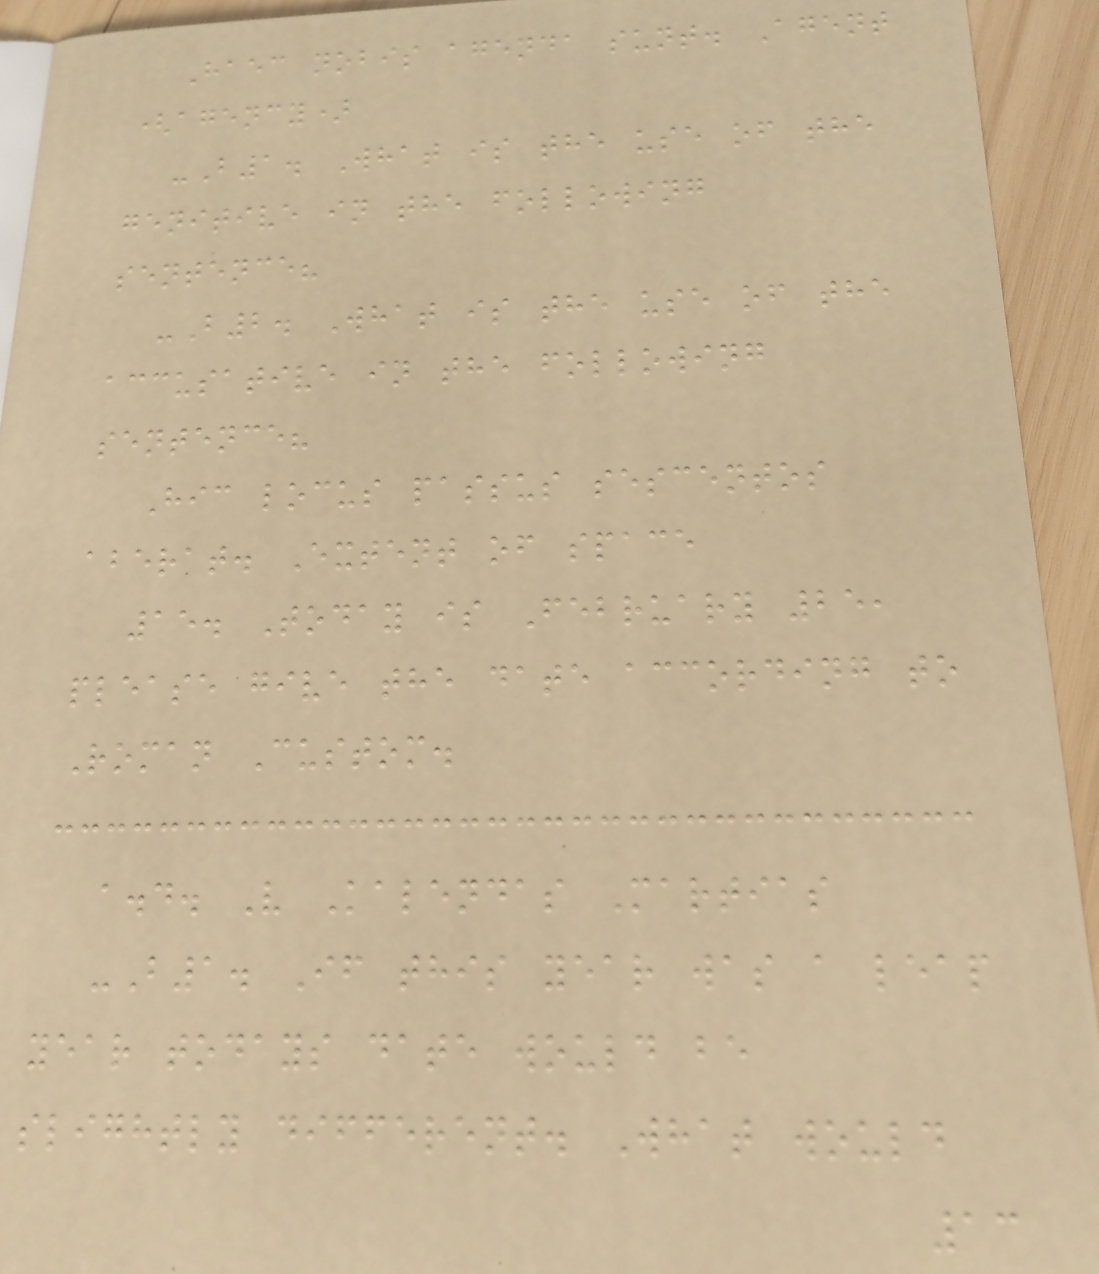Haec nobis agenda sunt. Agent
(agency)
-B1. What is the use of the
genitive in the following
sentence?
-B2. What is the use of the
accusative in the following
sentence?
Hic locus passus sescentos
aberat. Extent of space
15. Today is February 25,
please give the date according to
Roman Custom.
a.d. V Kalendas Martias
-B1. If this year was a leap
year todays date would be
slightly different. What would
13
